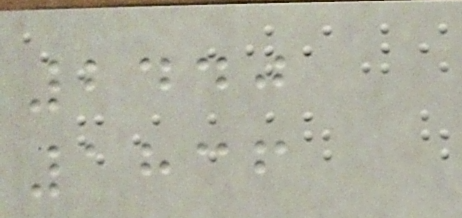2440
1836
